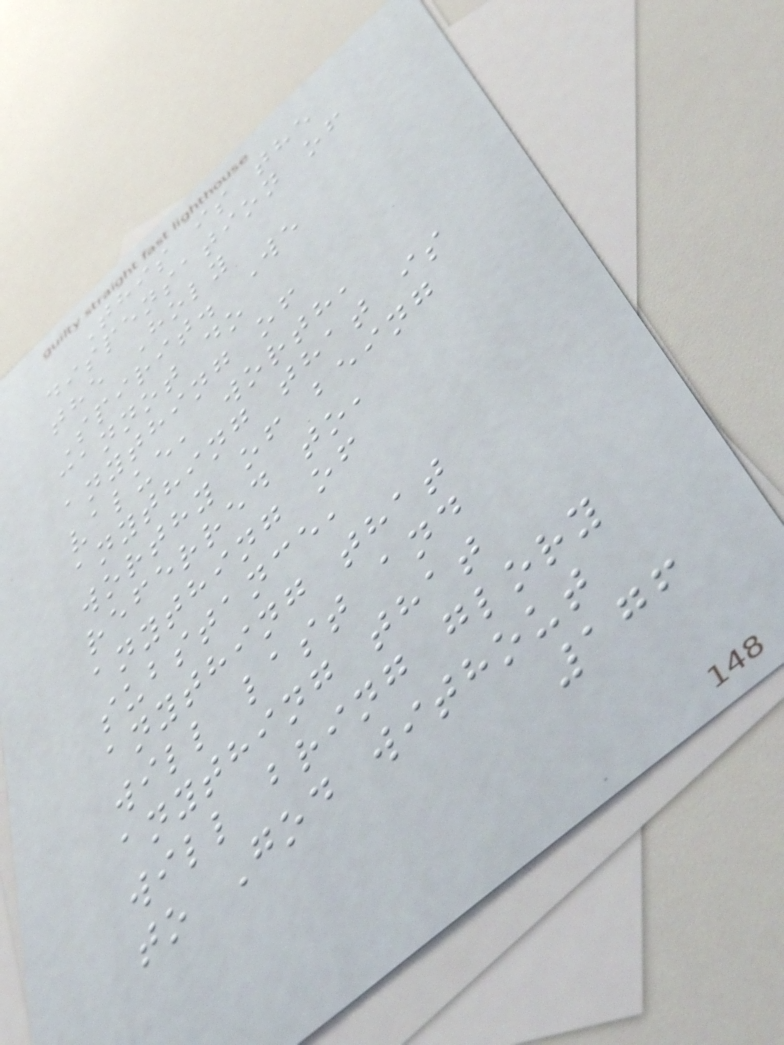This is the
dispensation of
the Holy
Spirit. We
cannot do
anything of
value, worth,
anything that is
worthy of being
referred to,
anything of
substance,
anything that
will last and
anything that
will bring glory
to God without
176
